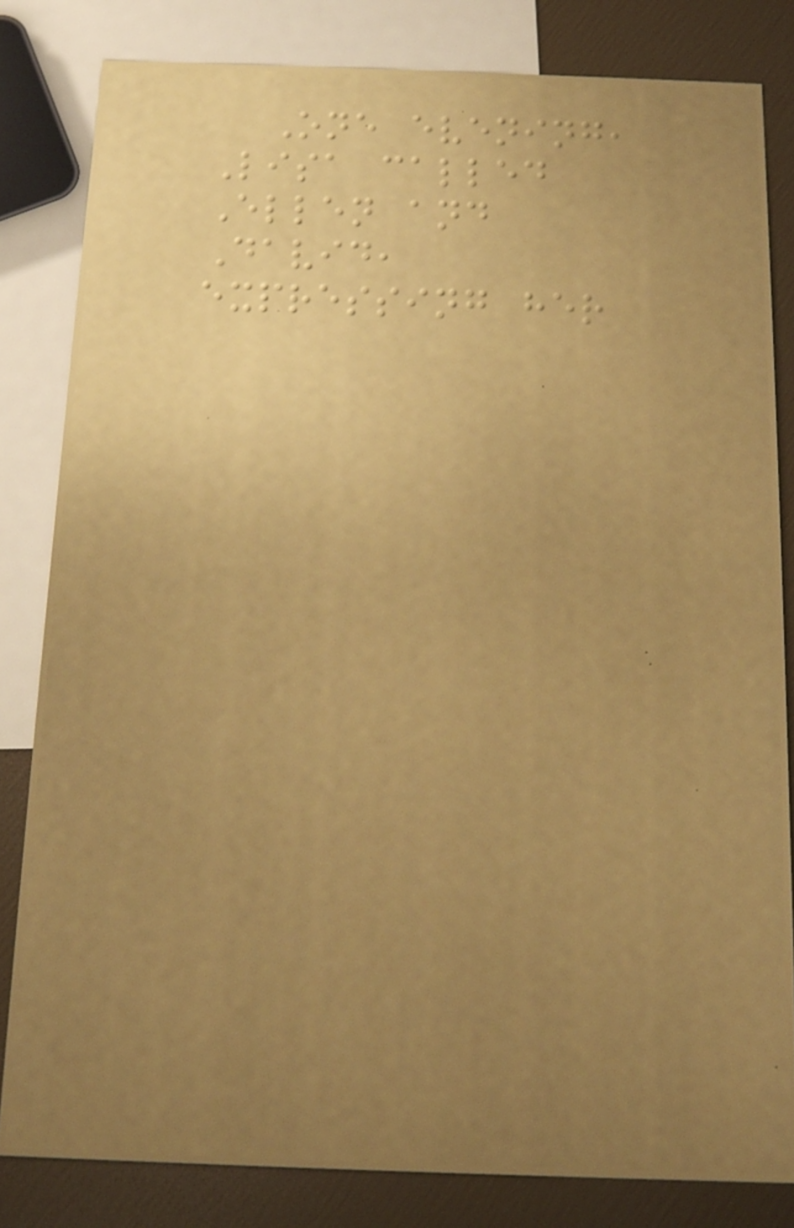One evening,
Lisa called
Ellen and
David,
expressing her
